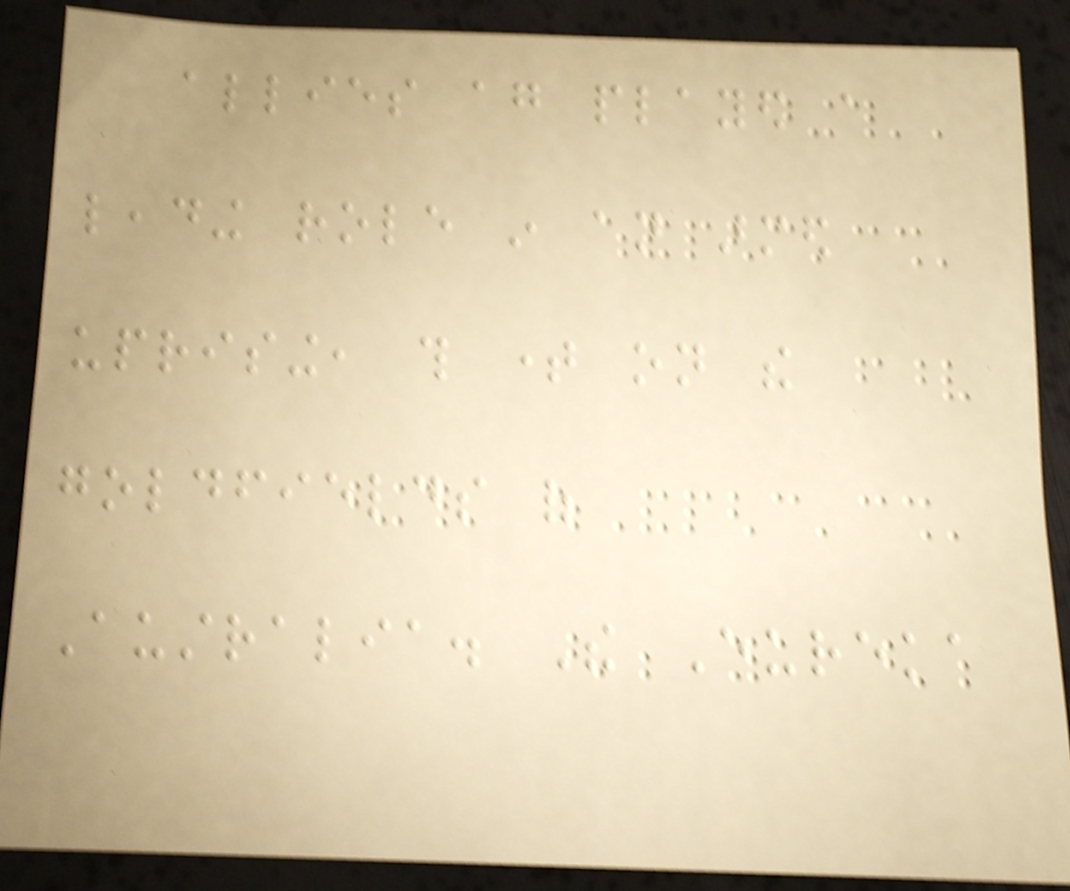allies again played a
leading role in an armed
uprising, this time on the
goldfields of
Australia. The Eureka
